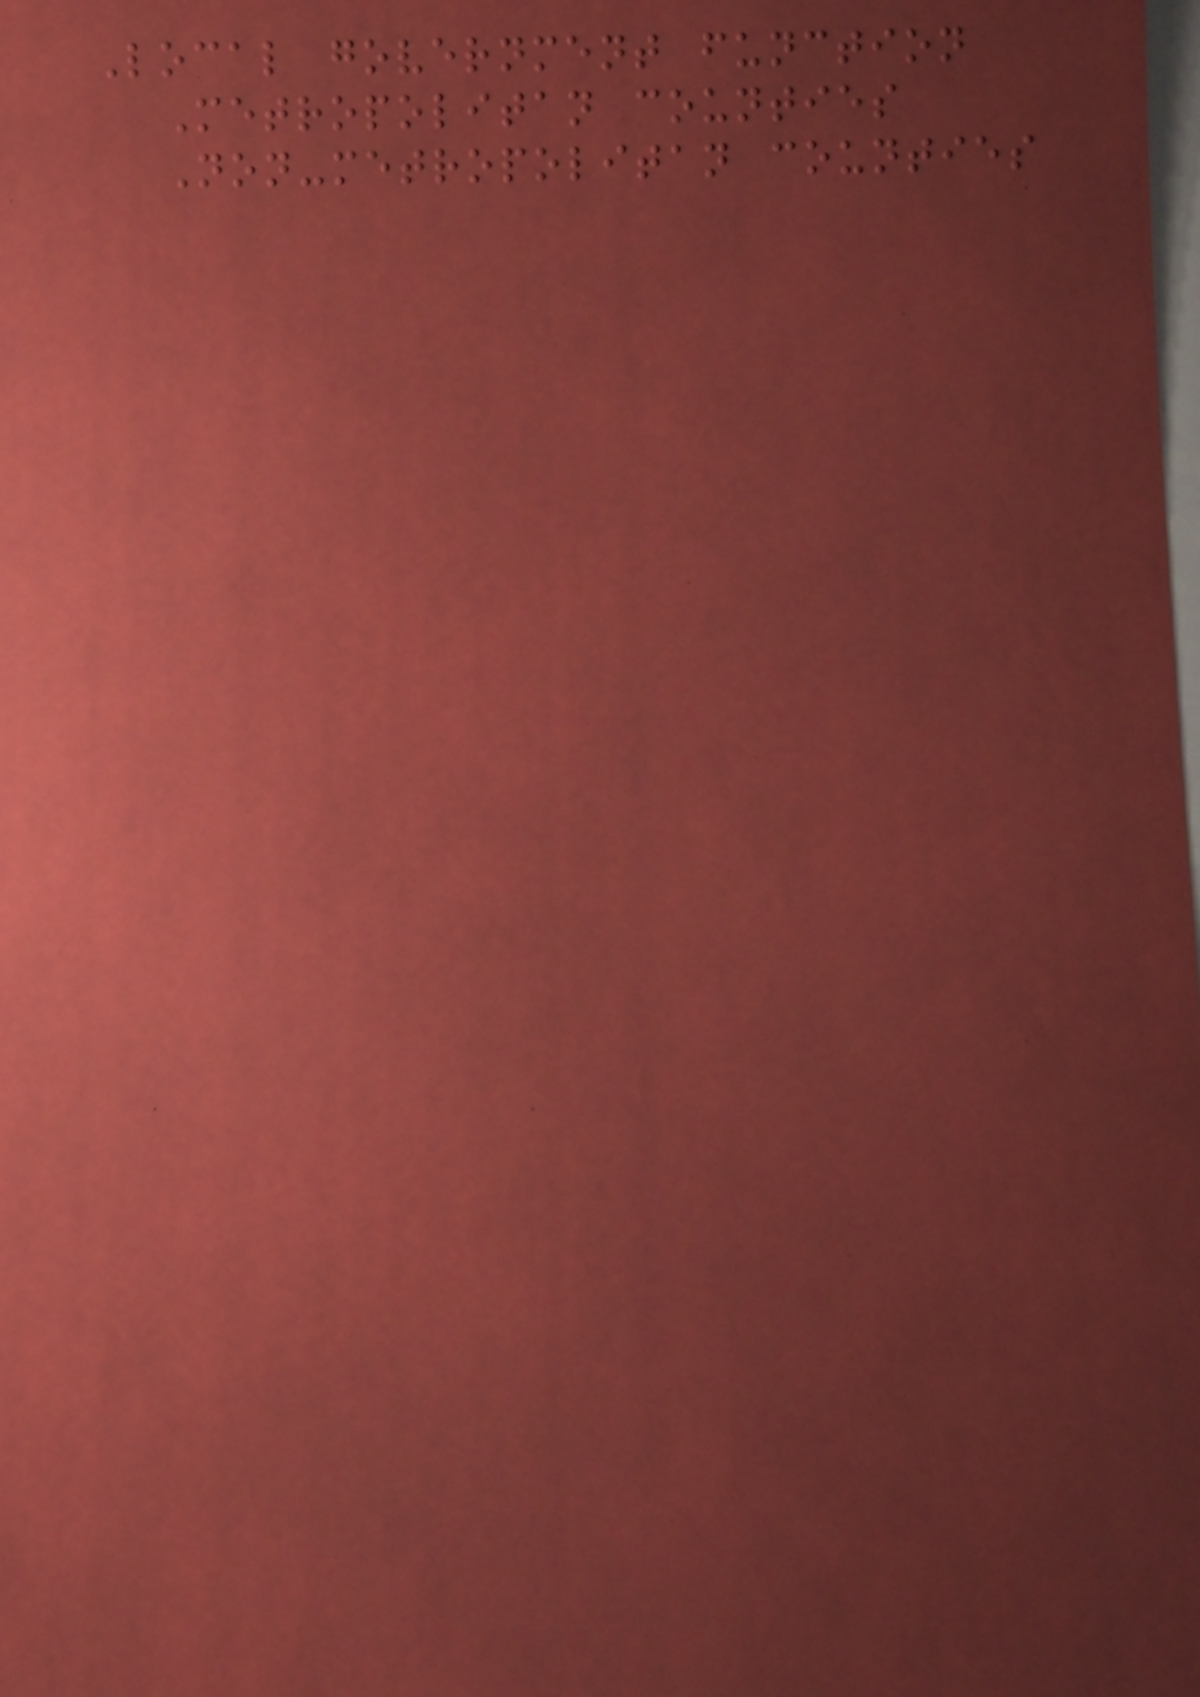Local government function
Metropolitan counties
Non-metropolitan counties
